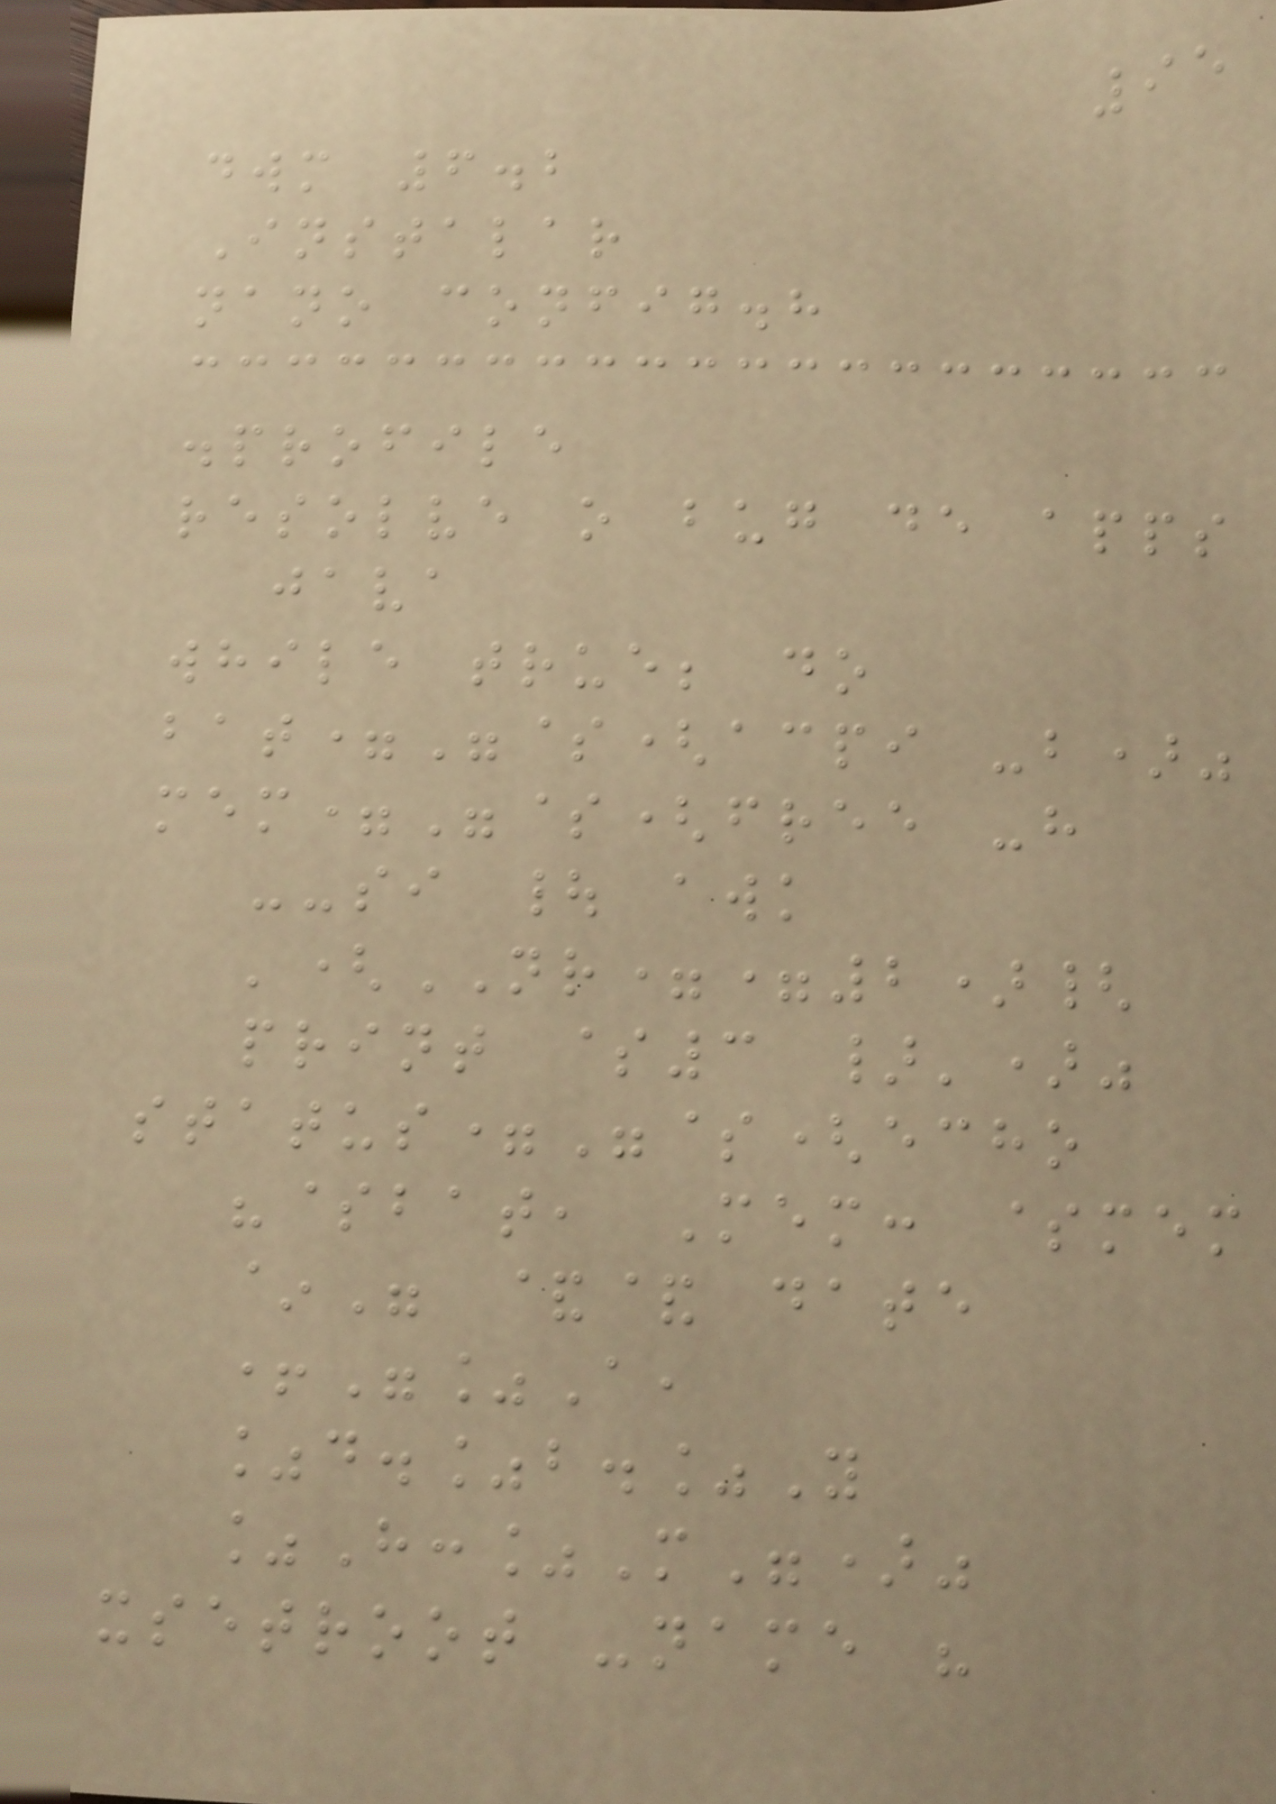95
dwm 6.2
Instalar
nano config.h
.profile
resolve o bug de apps
java
while true; do
bat="$(acpi -b)"
mem="$(free -h
--si | awk
'(NR==2){
print $3 }')"
status="$(echo
"$bat, Mem: $mem
~" && date
+"%A,
%d.%b.%Y
%H:%M")"
xsetroot -name "
